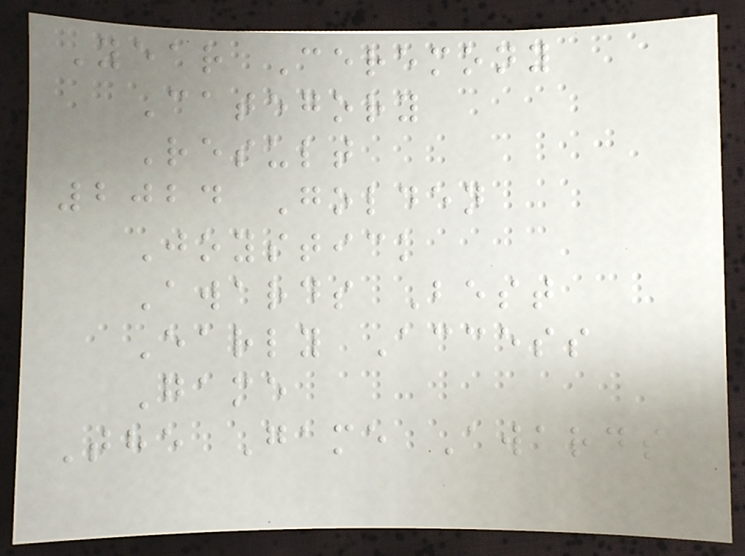Year Ceremony
Category
Result
2024 Golden
Joystick
Awards Best
Early Access
Game
The Game Awards
